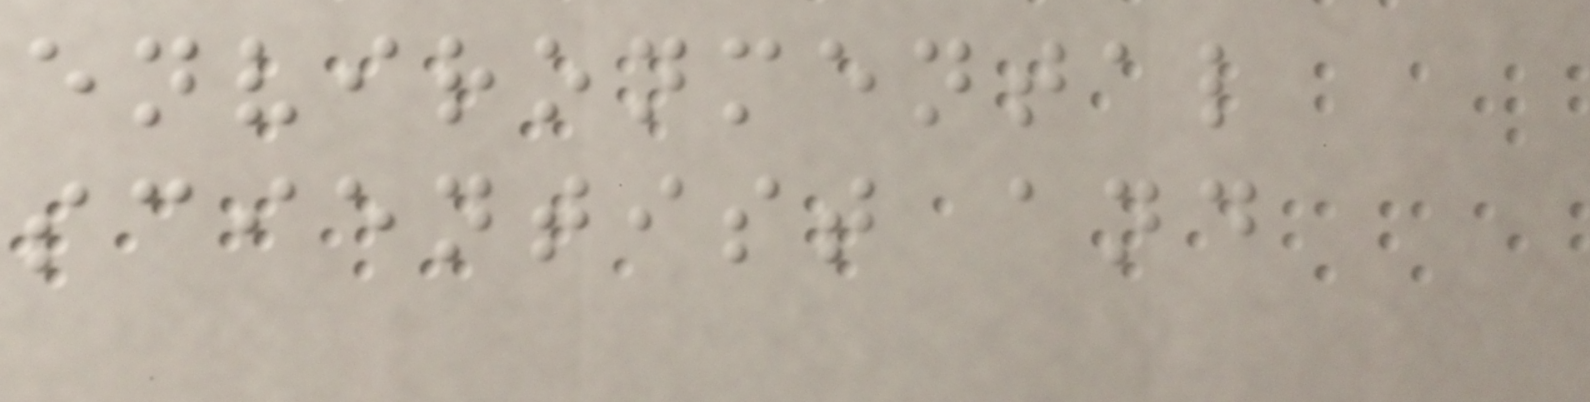environmental
scientist and
